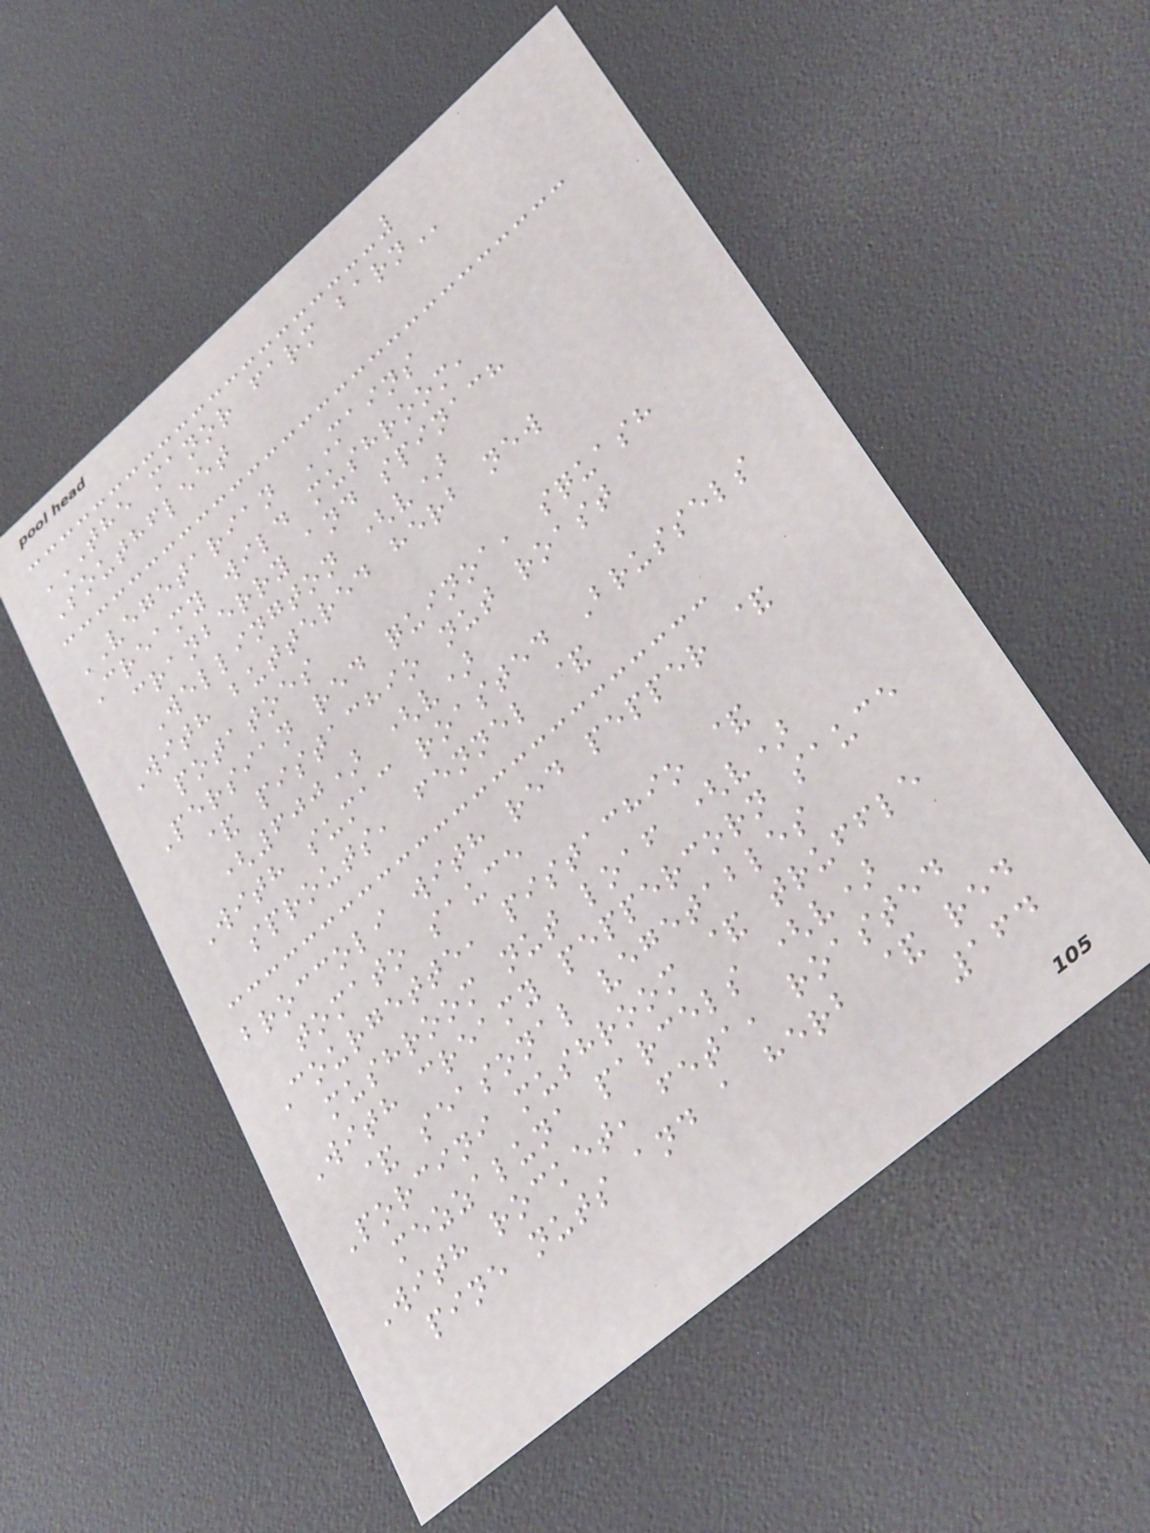THE MANOR FARM BARN
Southfleet
VEGETARIAN MAINS
Creamy wild mushroom,
cranberry and spinach
Wellington (v)
With buttered herb new
potatoes
Persian red quinoa, squash
& pistachio nut roast
(600) (v)
With sumac roasted Brussels
sprouts, fennel &
broccoli with red pepper &
tomato sauce
Courgette, pistachio &
mushroom nut loaf (v)
With creamy peppercorn sauce
& seasonal vegetables
Porcini mushroom & truffle
mezzaluna parcels (v)
With rocket, feta, roasted
pine nuts and a herb & red
164
